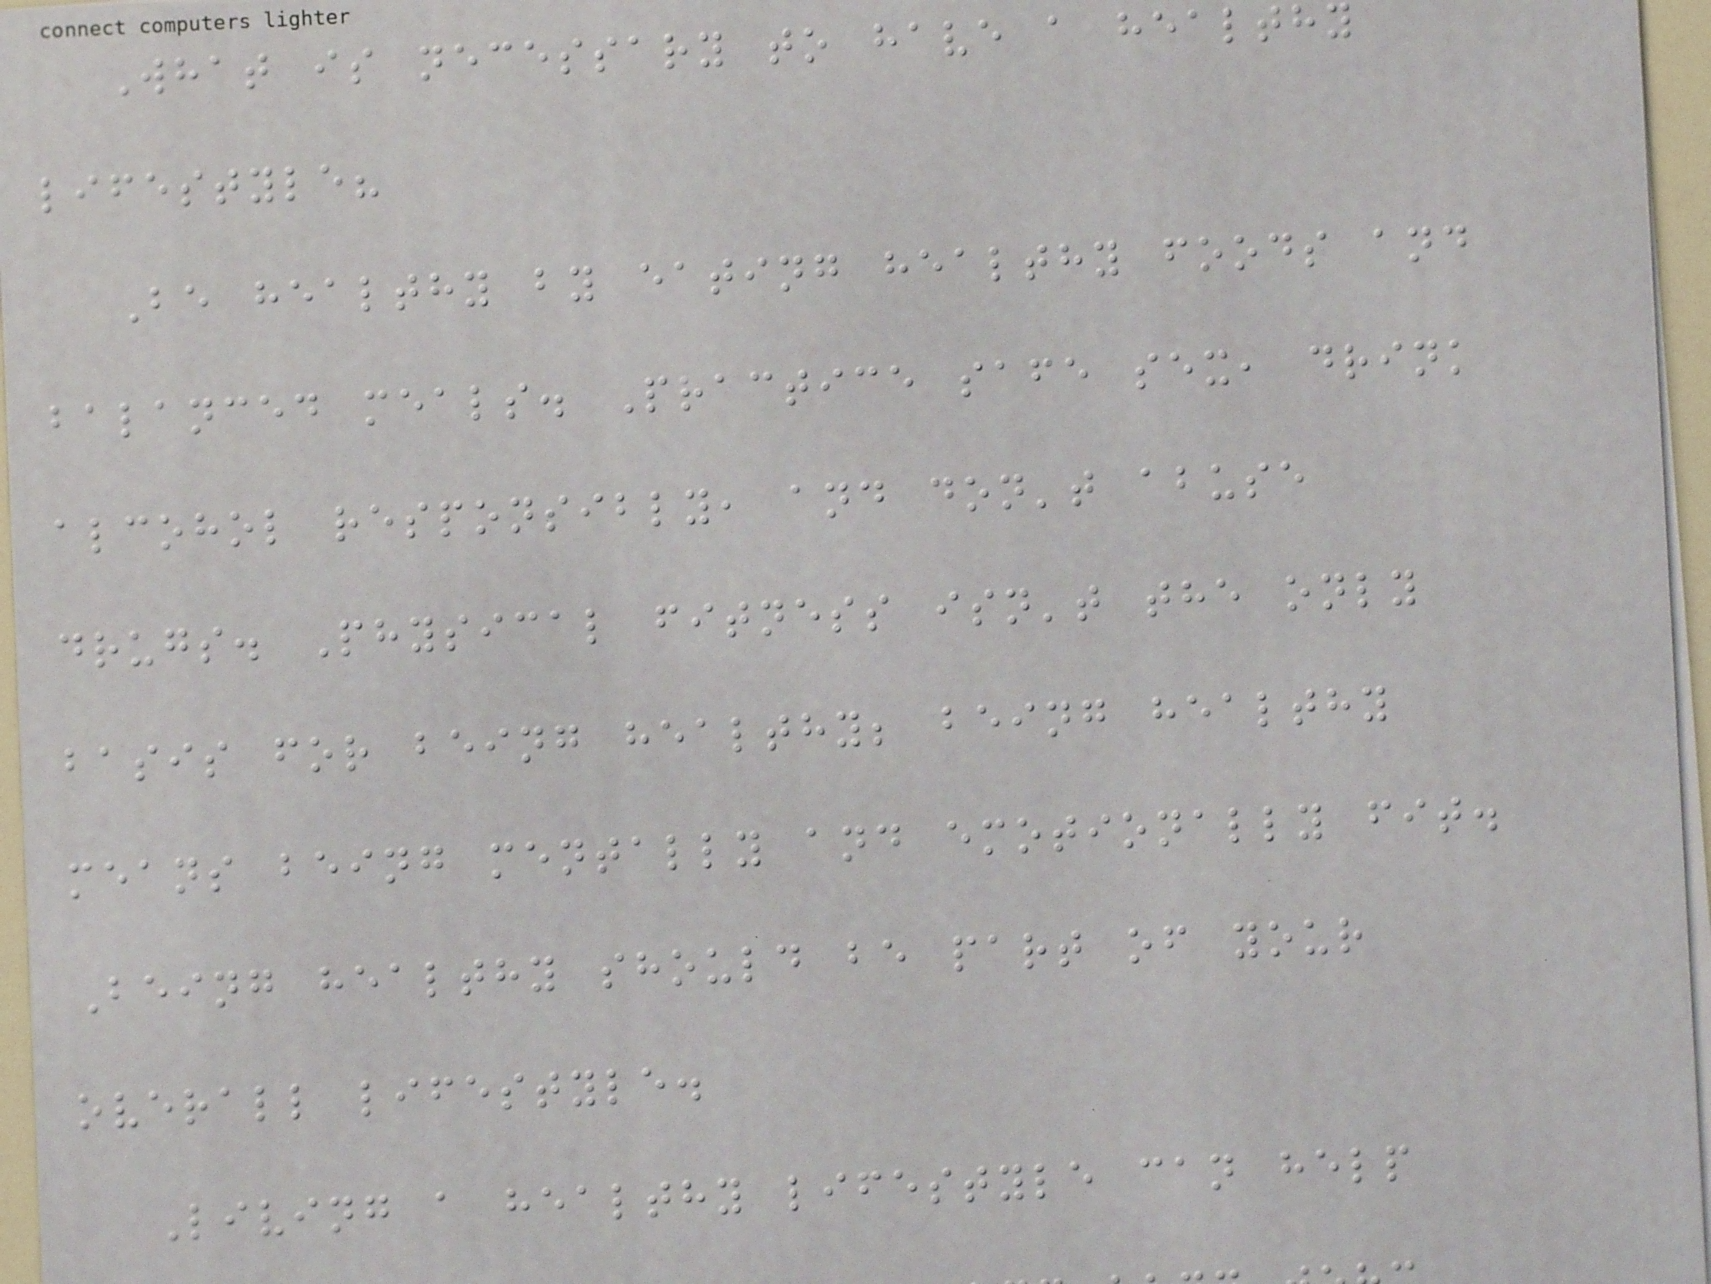What is necessary to have a healthy
lifestyle?
Be healthy by eating healthy foods and
balanced meals. Practice safe sex, drink
alcohol responsibly, and don't abuse
drugs. Physical fitness isn't the only
basis for being healthy; being healthy
means being mentally and emotionally fit.
Being healthy should be part of your
overall lifestyle.
Living a healthy lifestyle can help
